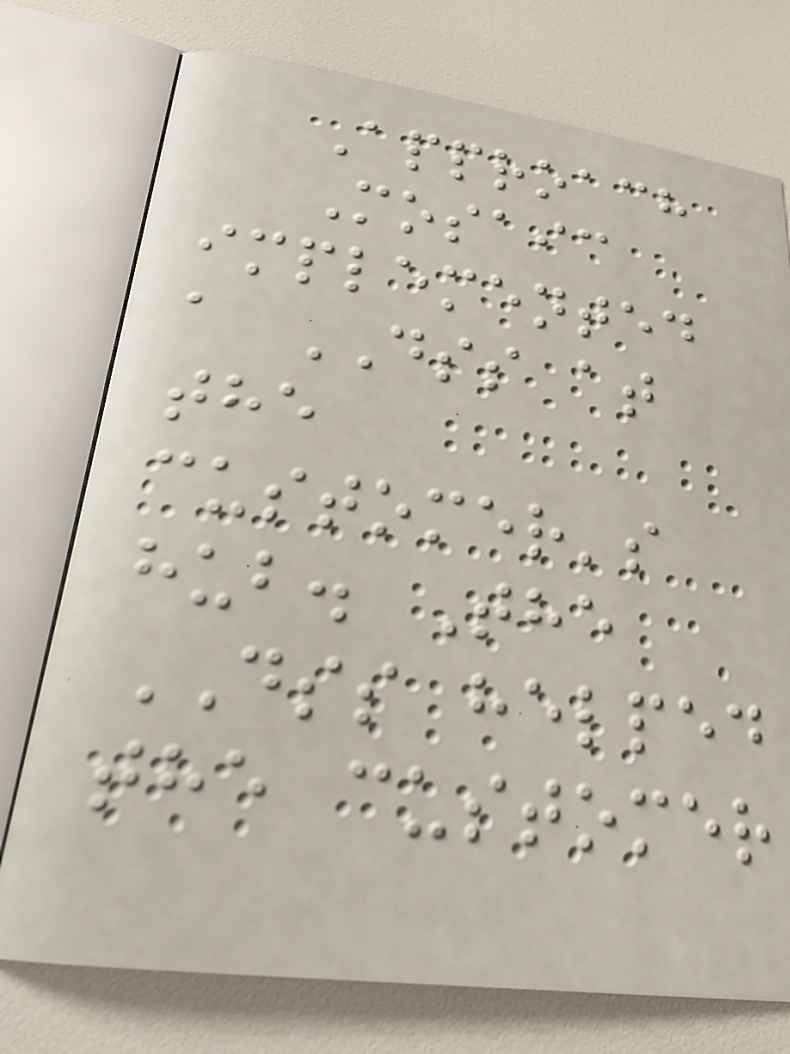Approach
Mosaic
implemented
a DSS at
the
customer's
hub. The
DSS helped
the customer
